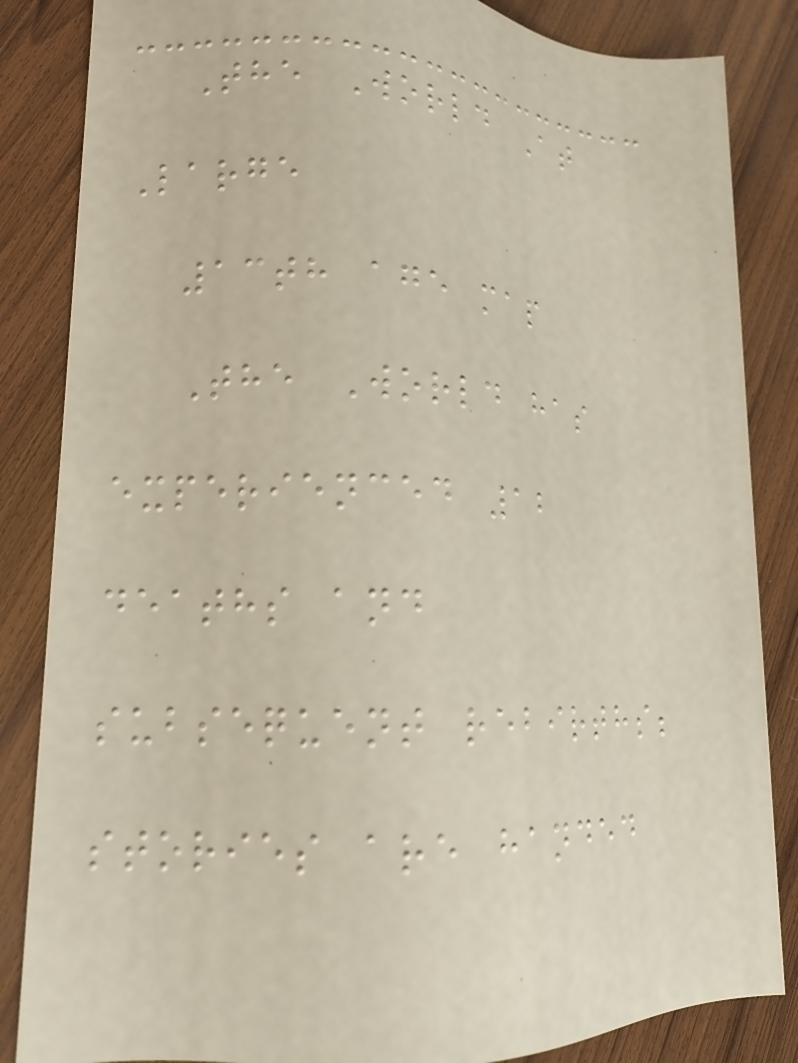The World At
Large
13th age map
The World has
experienced 12
deaths and
subsequent rebirths;
stories are handed
